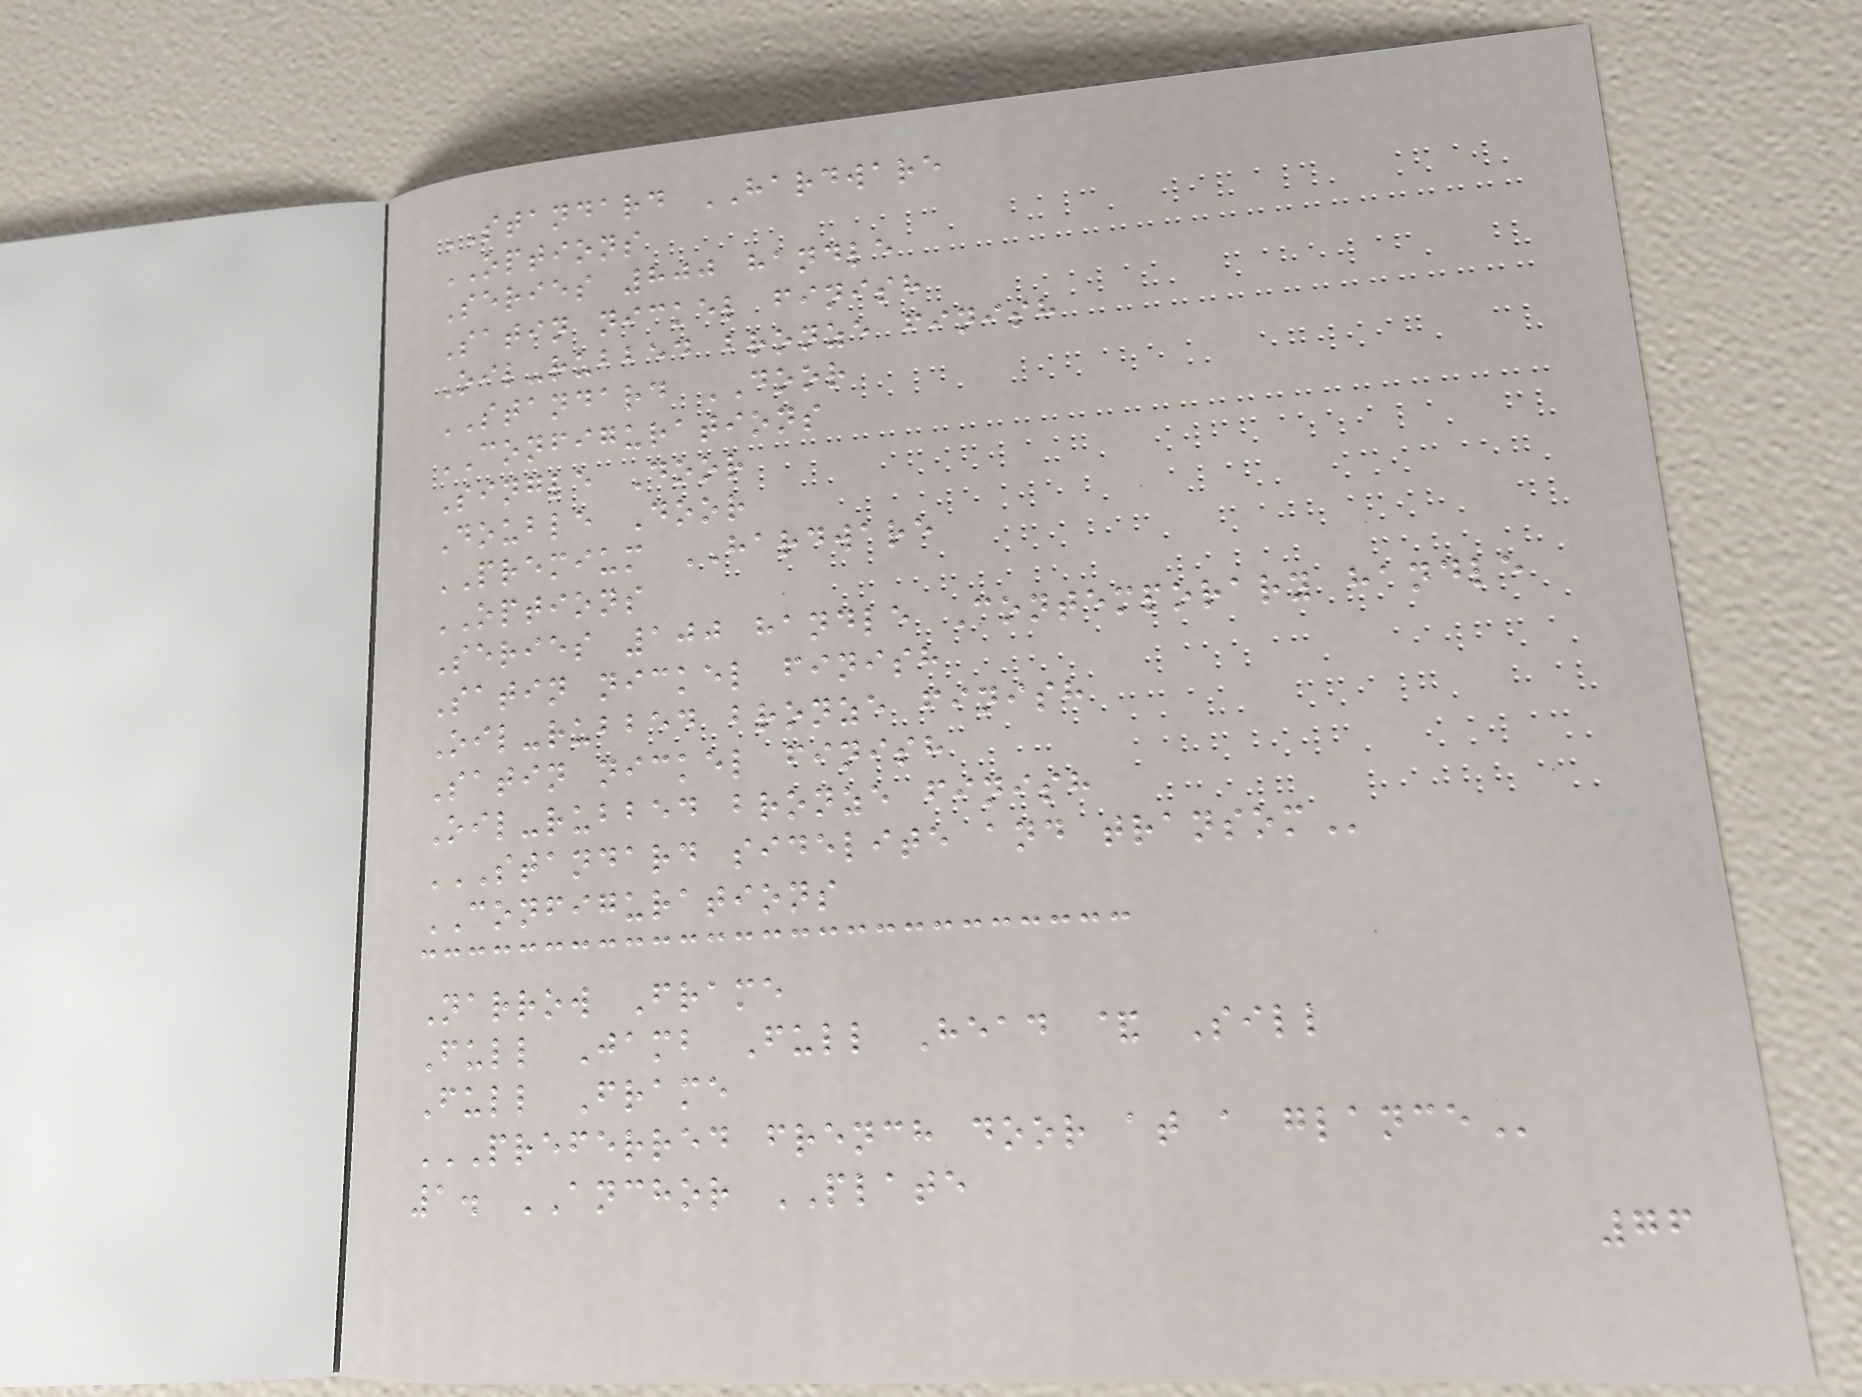STANDARD HARDWARE
OPTIONS
Series 800 handle
Satin nickel finish
Oil-rubbed bronze finish
STANDARD DOOR
CONFIGURATIONS
Single Door
Double Door
PREMIUM HARDWARE
OPTIONS
Series 100 handle Contemporary handle
Satin nickel finish
Oil-rubbed bronze finish
Satin nickel finish
Oil-rubbed bronze finish
STANDARD SIDELITE AND TRANSOM
CONFIGURATIONS
Narrow Frame
Full Jamb Full Head & Sill
Full Frame
PREFERRED FRENCH DOOR AT A GLANCE
1. ANCHOR PLATE
76
